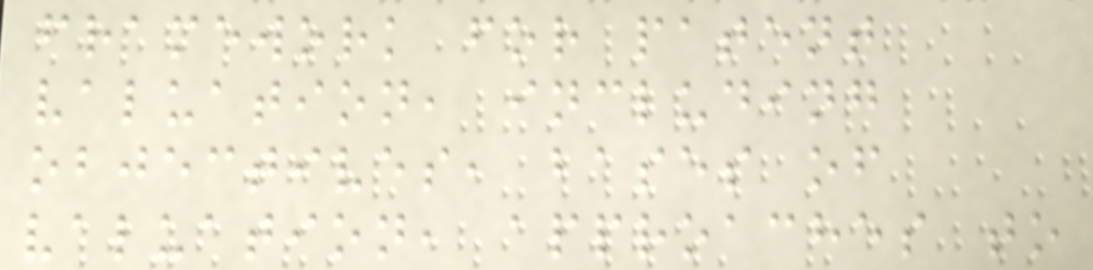framework for patent
valuation, including
objectives, bases of
valuation, approaches to
